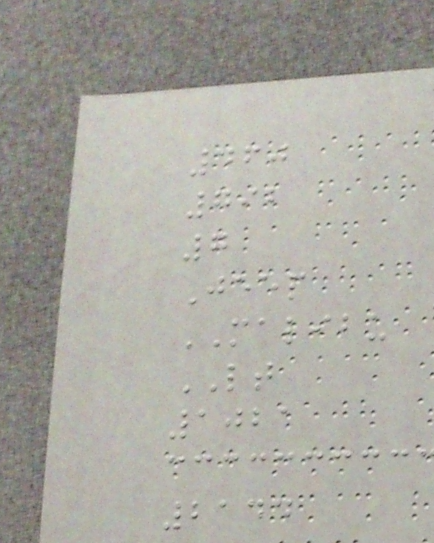460
792
7
Jeep
MALIBU
LT
1021
2144
